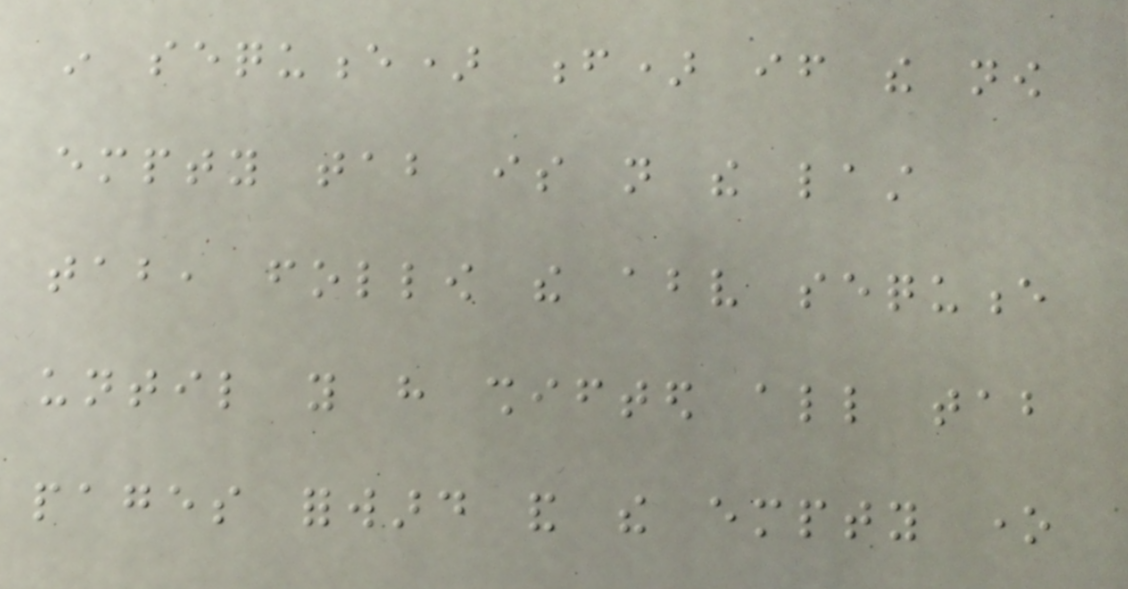in sequence) f) if the now
empty tab is not the last
tab, follow the above sequence
until you have shifted all tab
pages forward and the empty one
